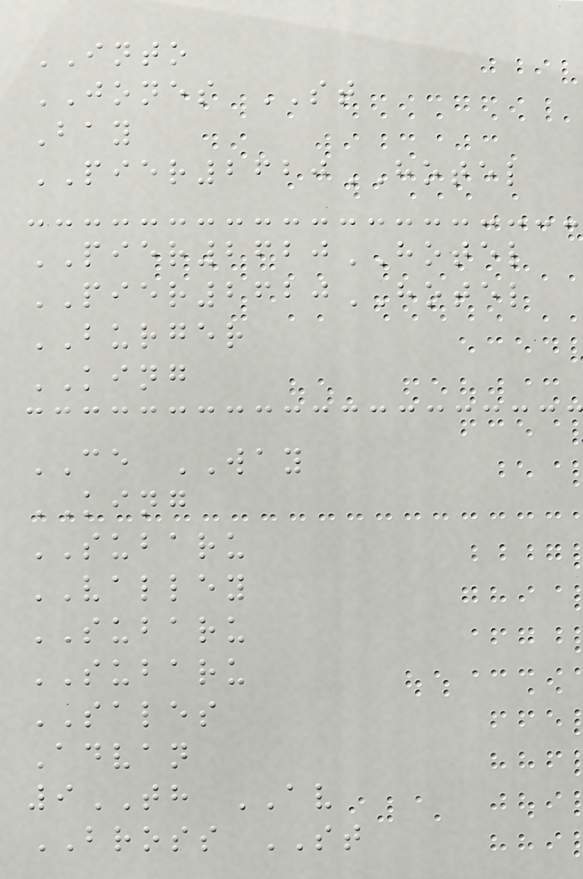INTO
JONES ST
Bay
PIER2620HOTEL
PIER2620HOTEL
PIER2620HOTEL
BURGER
KING
CE WAY
KING
SUBARU
VALLEY
SUBARU
SUBARU
SALES
Advan
9TH AV
BROSS ST
